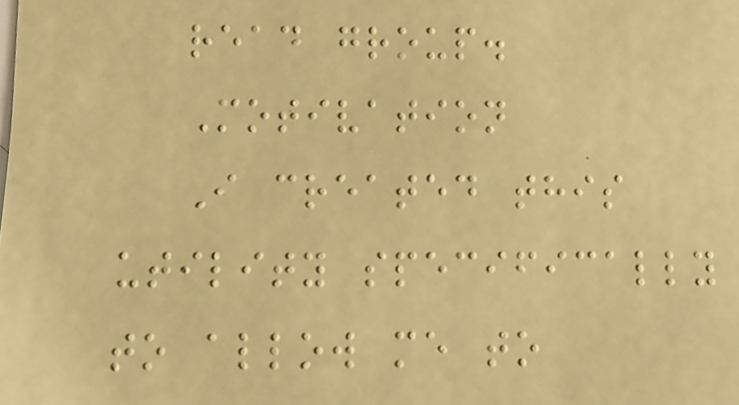read group.
Motivation
I created this
utility specifically
to allow me to
